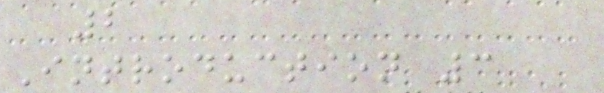2
Introduction 3
